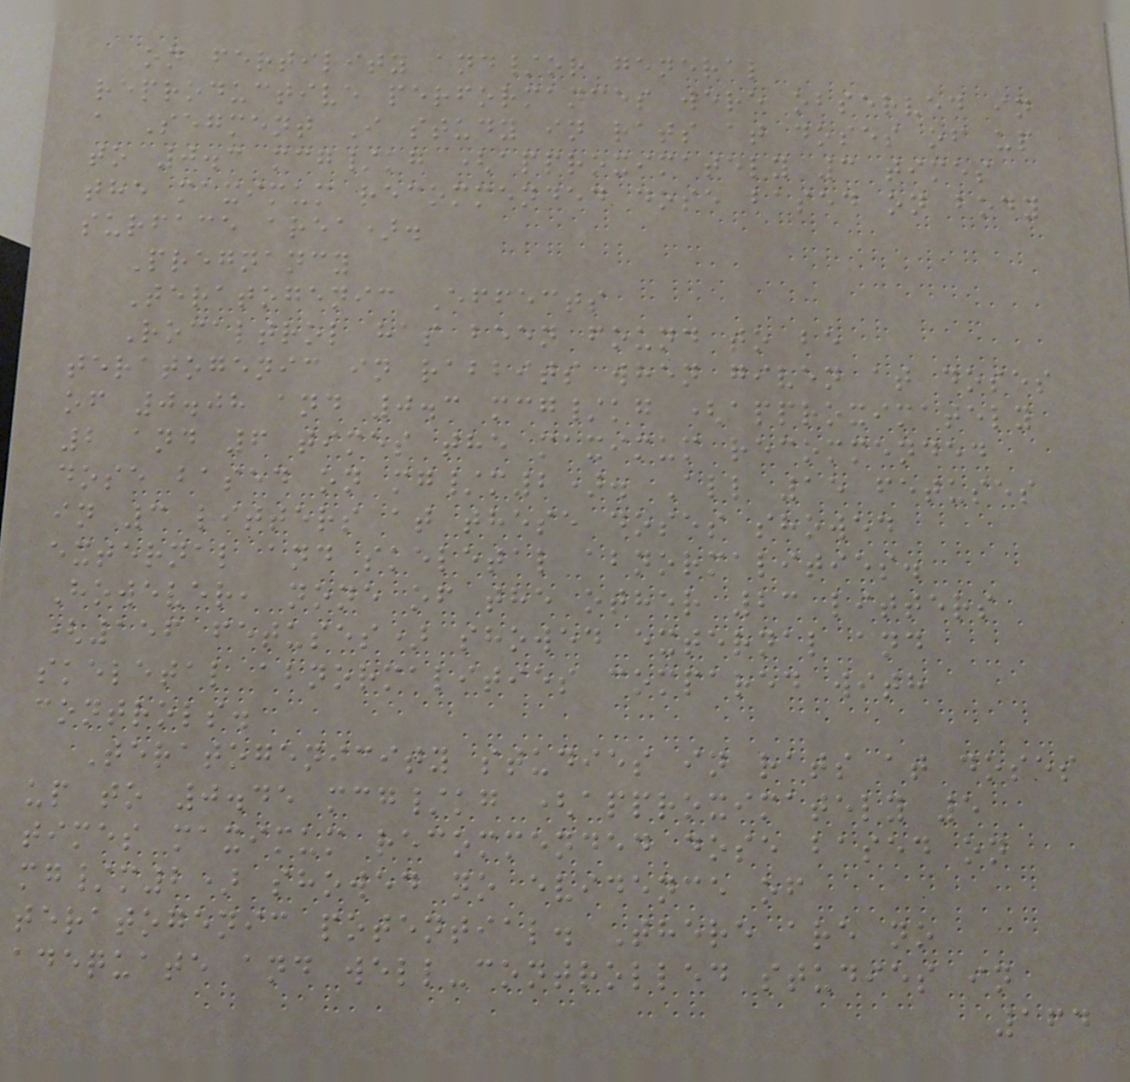on fertility and/or general
reproductive performances were observed in
a Segment I study in rats at doses of up
to 0.3 mcg/kg (approximately 3 times
the maximum recommended dose based on body
surface area).
Pregnancy
Teratogenic Effects
Rocaltrol has been found to be
teratogenic in rabbits when given at doses
of 0.08 and 0.3 mcg/kg (approximately
2 and 6 times the maximum recommended
dose based on mg/m2). All 15 fetuses
in 3 litters at these doses showed
external and skeletal abnormalities.
However, none of the other 23 litters
(156 fetuses) showed external and
skeletal abnormalities compared with
controls.
Teratogenicity studies in rats at doses
up to 0.45 mcg/kg (approximately 5
times maximum recommended dose based on
mg/m2) showed no evidence of
teratogenic potential. There are no
adequate and well-controlled studies in
164
